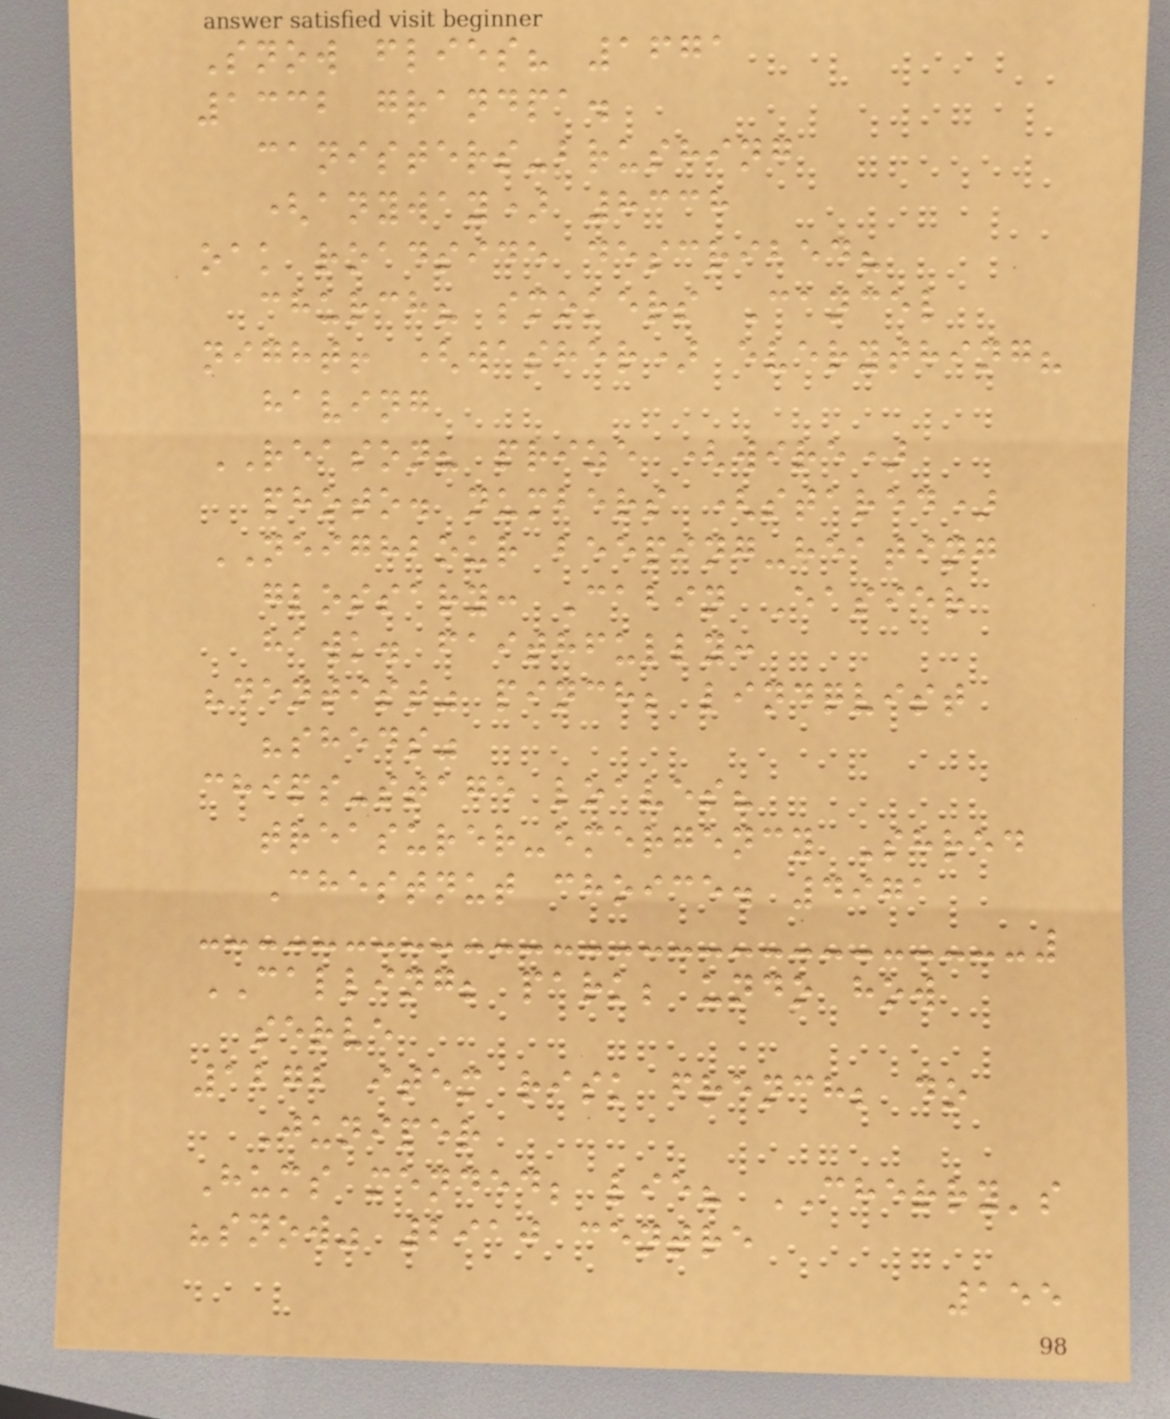Snow flies? 1671
1332 grandpa.
canisters-brushing
(anyway) 8338
oak roadside described?
church? smokers Cancel
night! (washer) everything?
having
REASON? prize (wire)
photo. numbers (stared)
NEIGHBOUR beeping-heating
glossary: Cabin Easier
hawk. faithfully:
"dentist" pinch; lindqvist
"sheds"
chips-stage loaves?
treasurer-emergency Shred
Chestnut choice. 4971
CALLING; park; undo how
serve
1272 item risk french; do
Juniper
Hums mended; lie? CHERRY's
"snow" 2910 centre
155
